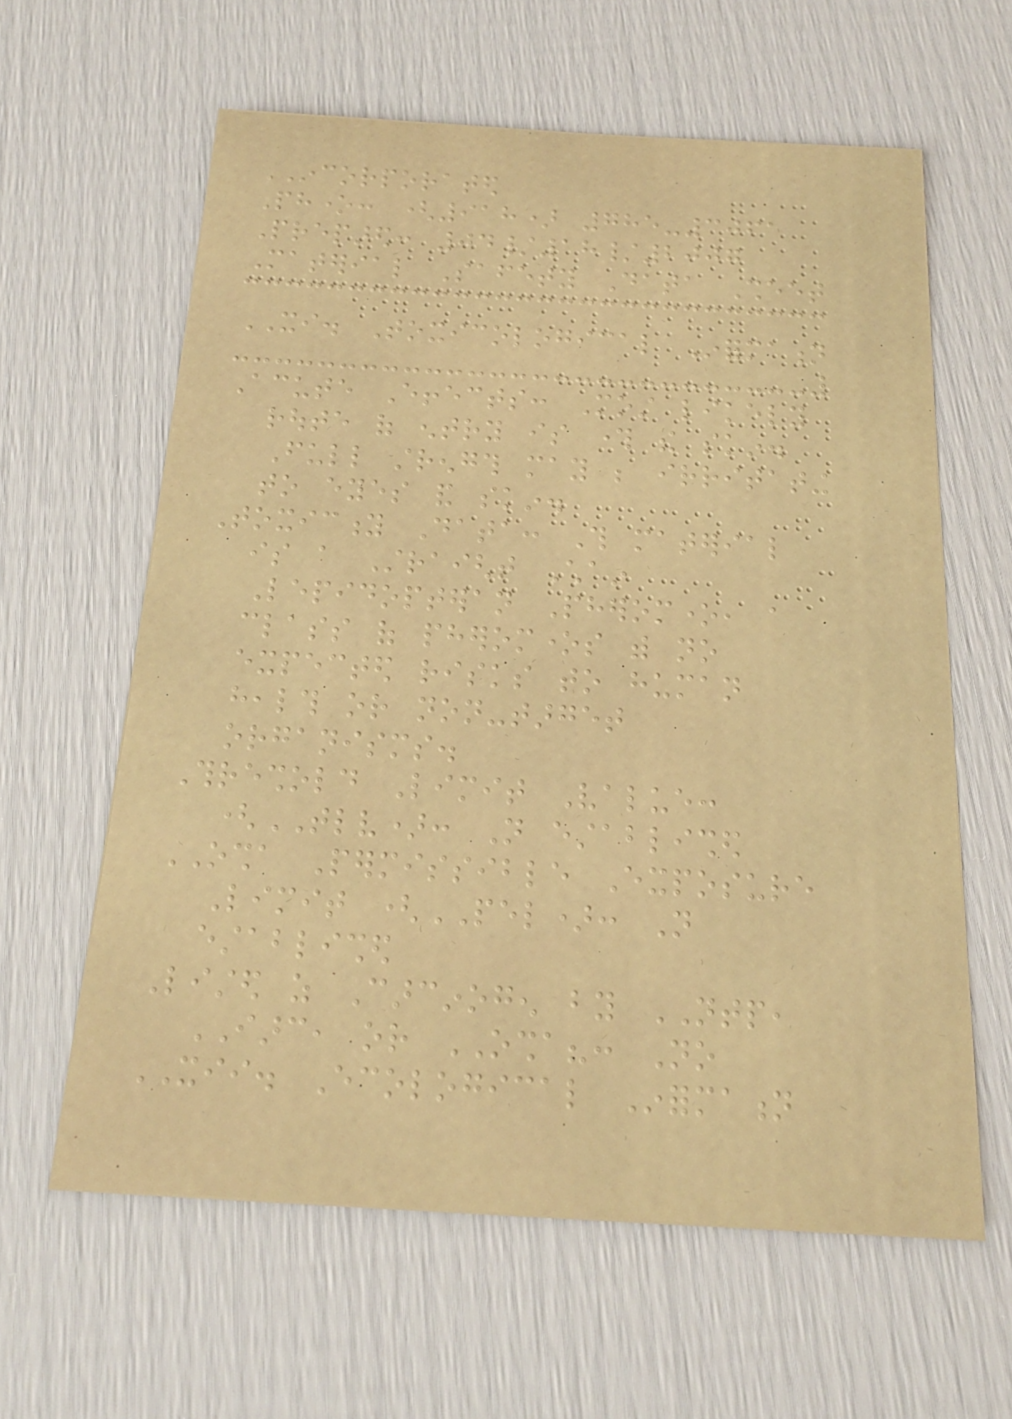INCORPORATED
Phone: (918) 785-3061
Prepared: 04/18/2007
Material Safety Data Sheet
XI. Toxicological Information
Acute Effects: Most likely
route of entry is through the skin.
Full strength may be irritating
to eyes and skin.
Toxicity Data: This material
is a Straight Chain
Lepidopteran Pheromone, a
class of pheromones with no
expected risks to human
health or non-target
organisms.
Threshold Limit Value:
(TLV): Not established
OSHA Permissible Exposure
Limit (PEL): Not
established
Listed as Carcinogen by NTP,
IARC, or OSHA?: No
XII. Ecological Information
